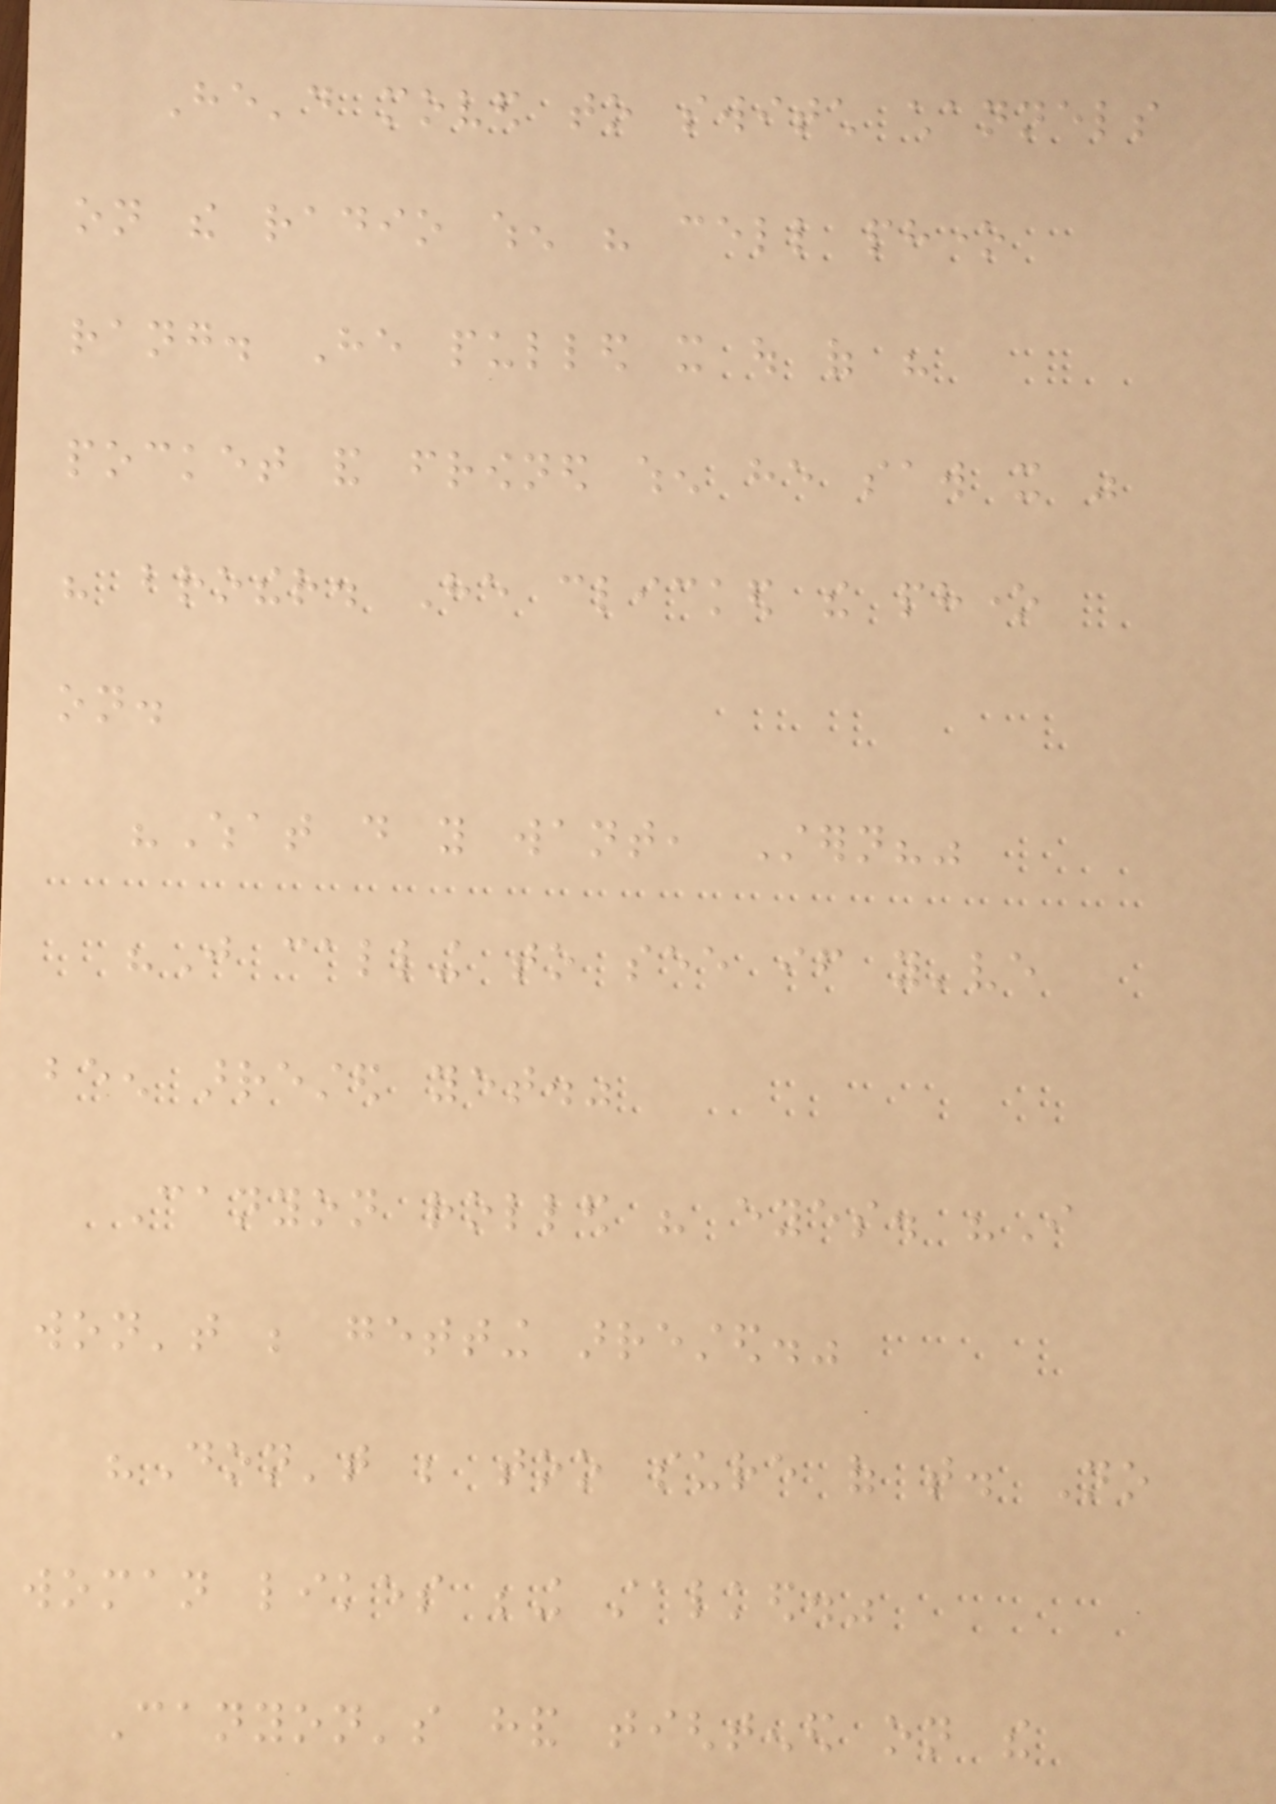He'd moved to switch channels
on the radio when his cell phone
rang. He pulled it out of his
pocket and frowned when he saw it was
his brother. He clicked the phone
on.
"What do you want, Stern?"
"Just calling to see if you've
been arrested yet."
Canyon rolled his eyes. "I
won't be getting arrested."
"Don't be too sure of that. No
woman likes being stalked."
Canyon's hand tightened on the
